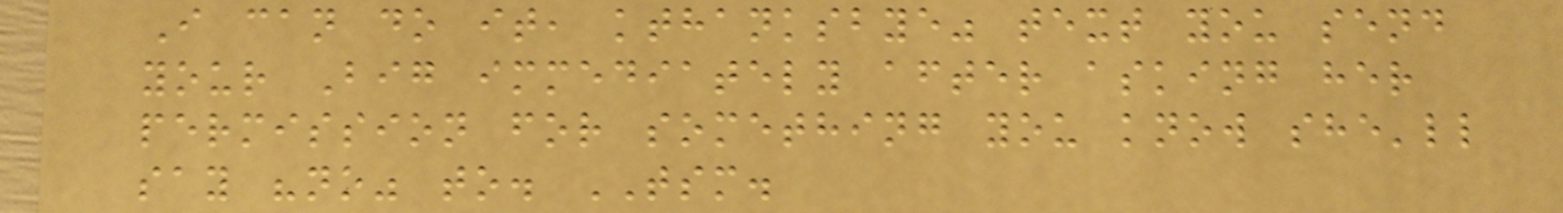I can do it, kthanksbye" text you send
your Big immediately after asking her
permission for something you know she'll
say "no" to. TSM.
